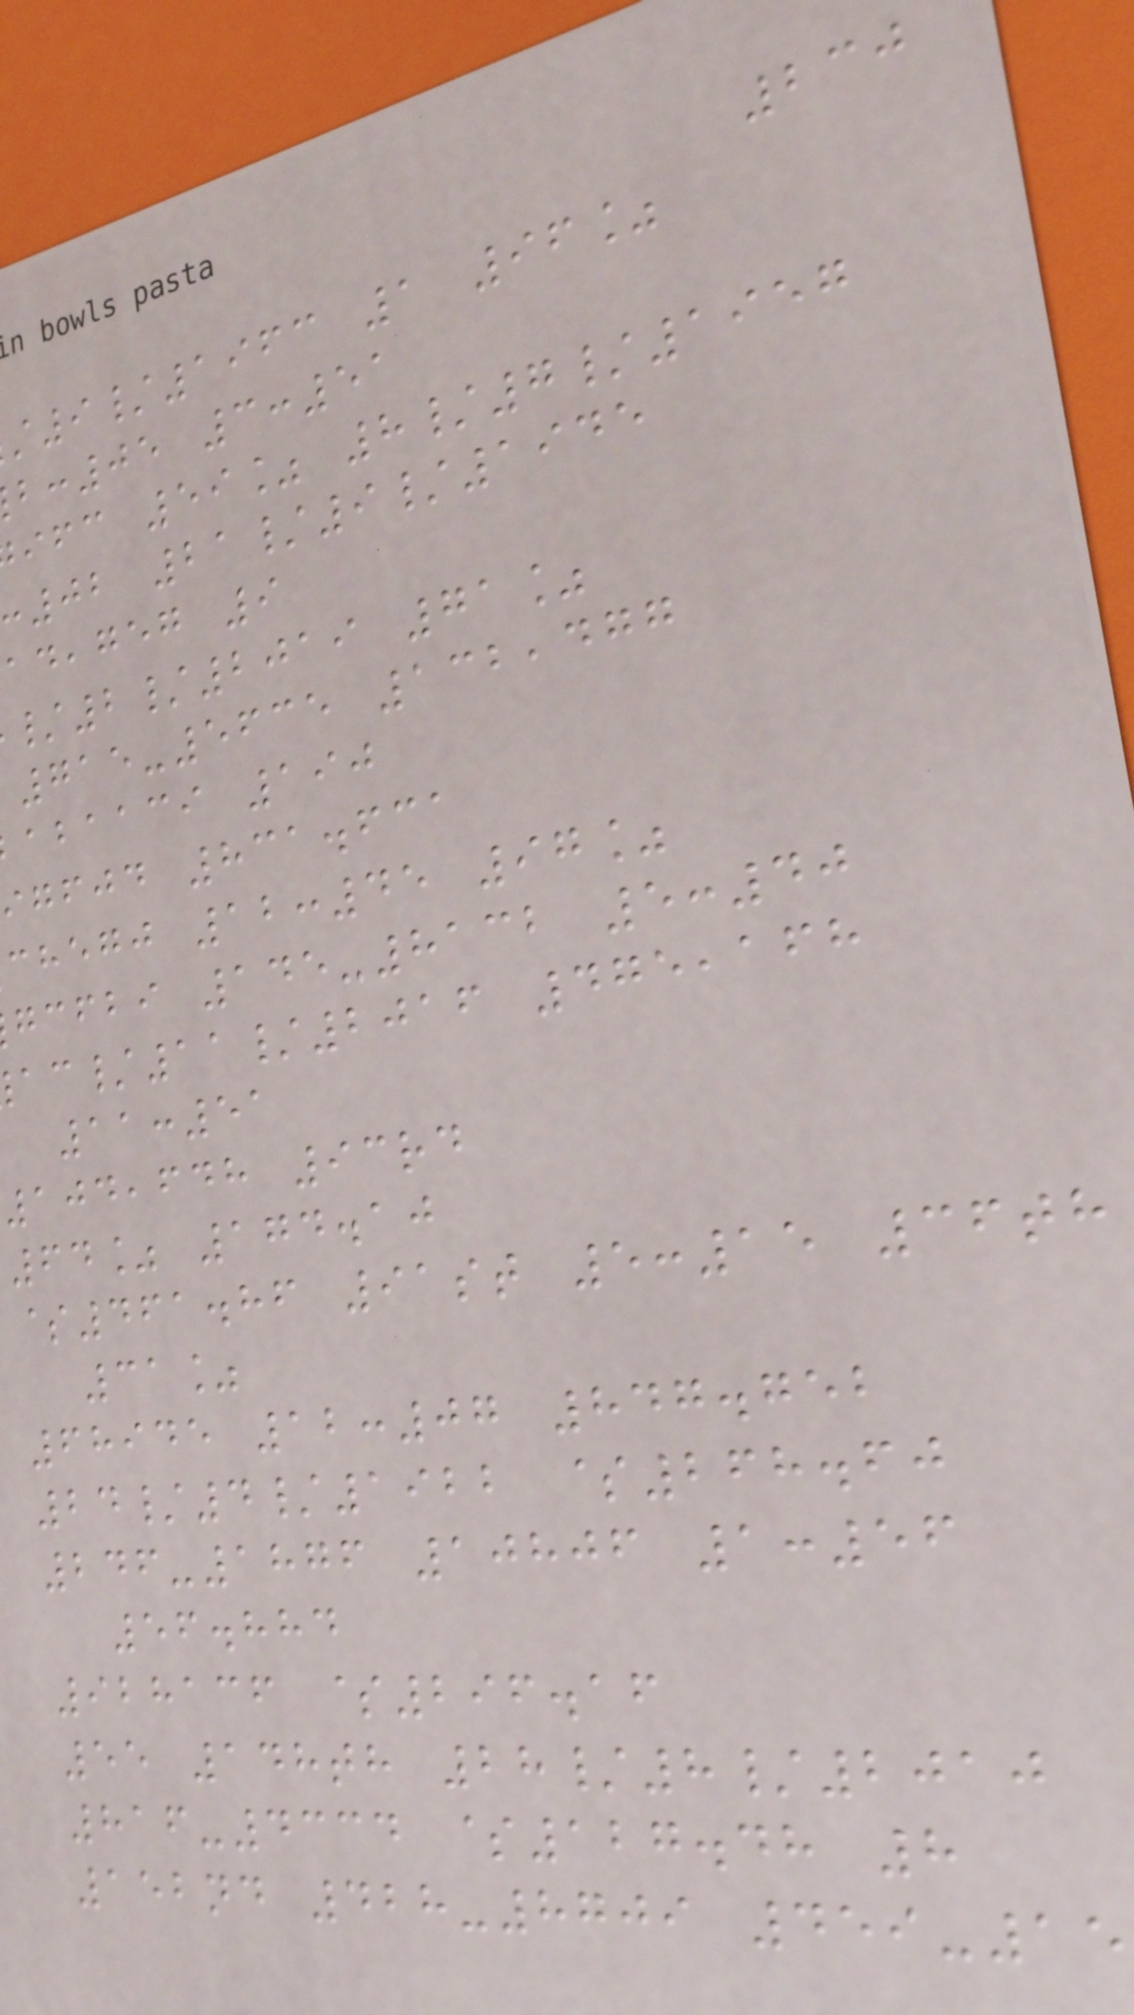230
9/1963 1 96%
:05 3:51
ifc 59% 8/7/1957
02 21/9/1945
,geg 9
/2/2019 71%
715-5635 132,477
abaaci 190
igfjd 831.631
chegj 12:45 97%
gcfbi 145-8132 5:40
/11/2016 475,168
11:51
104,648 93rd
64% 174.10
$461.86 91st 5:15 36th
31%
68945 12:07 847.752
24/4/1922 $268.60
246-1876 10806 1:56
56.884
928136 $296.16
55 148th 28/8/2010
816-4334 $127.48 8
152nd 428-8709 459-15
